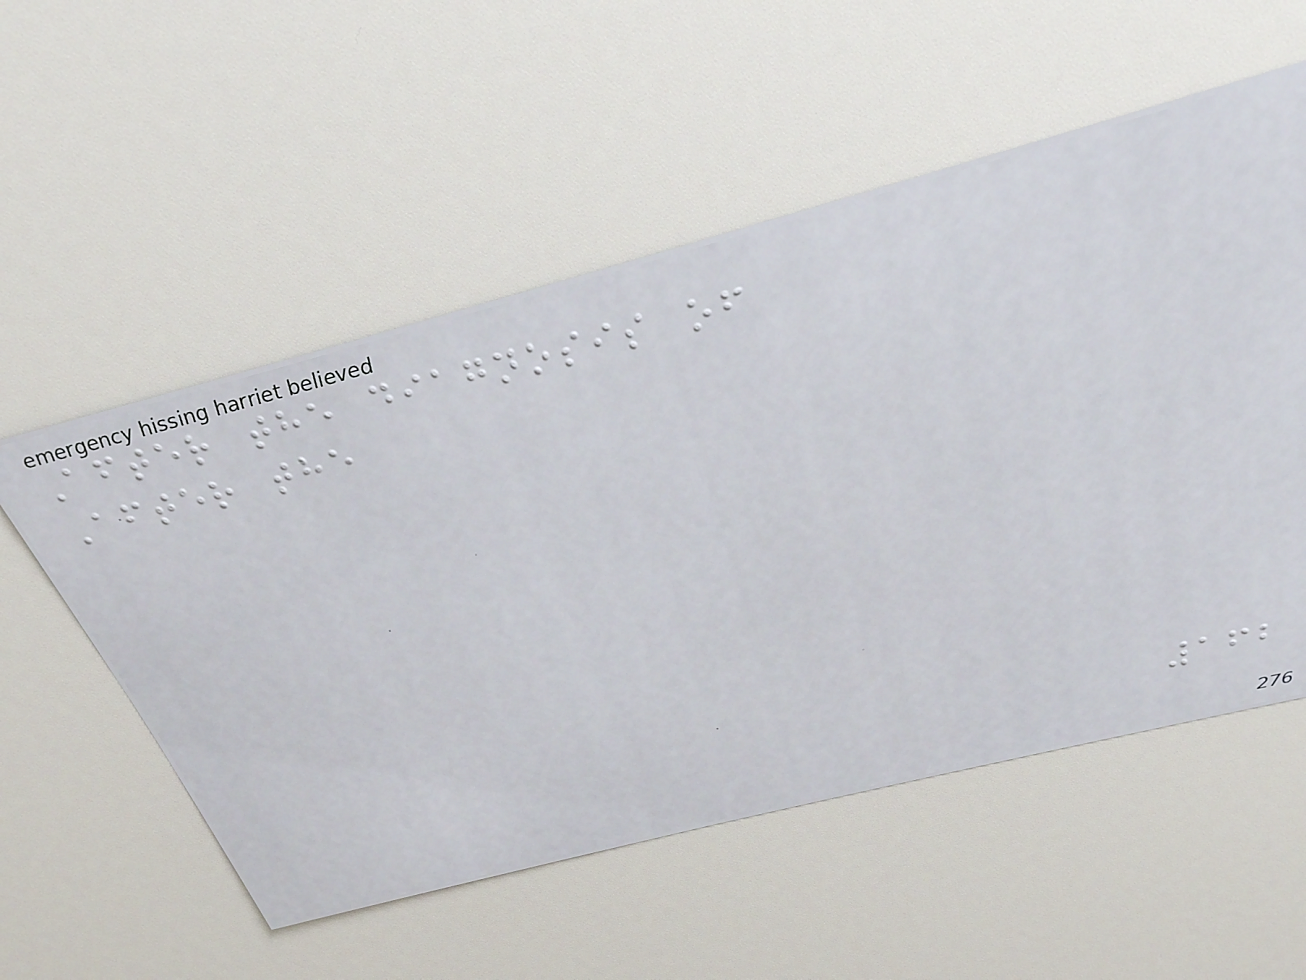After the diagnosis of
After the
162
